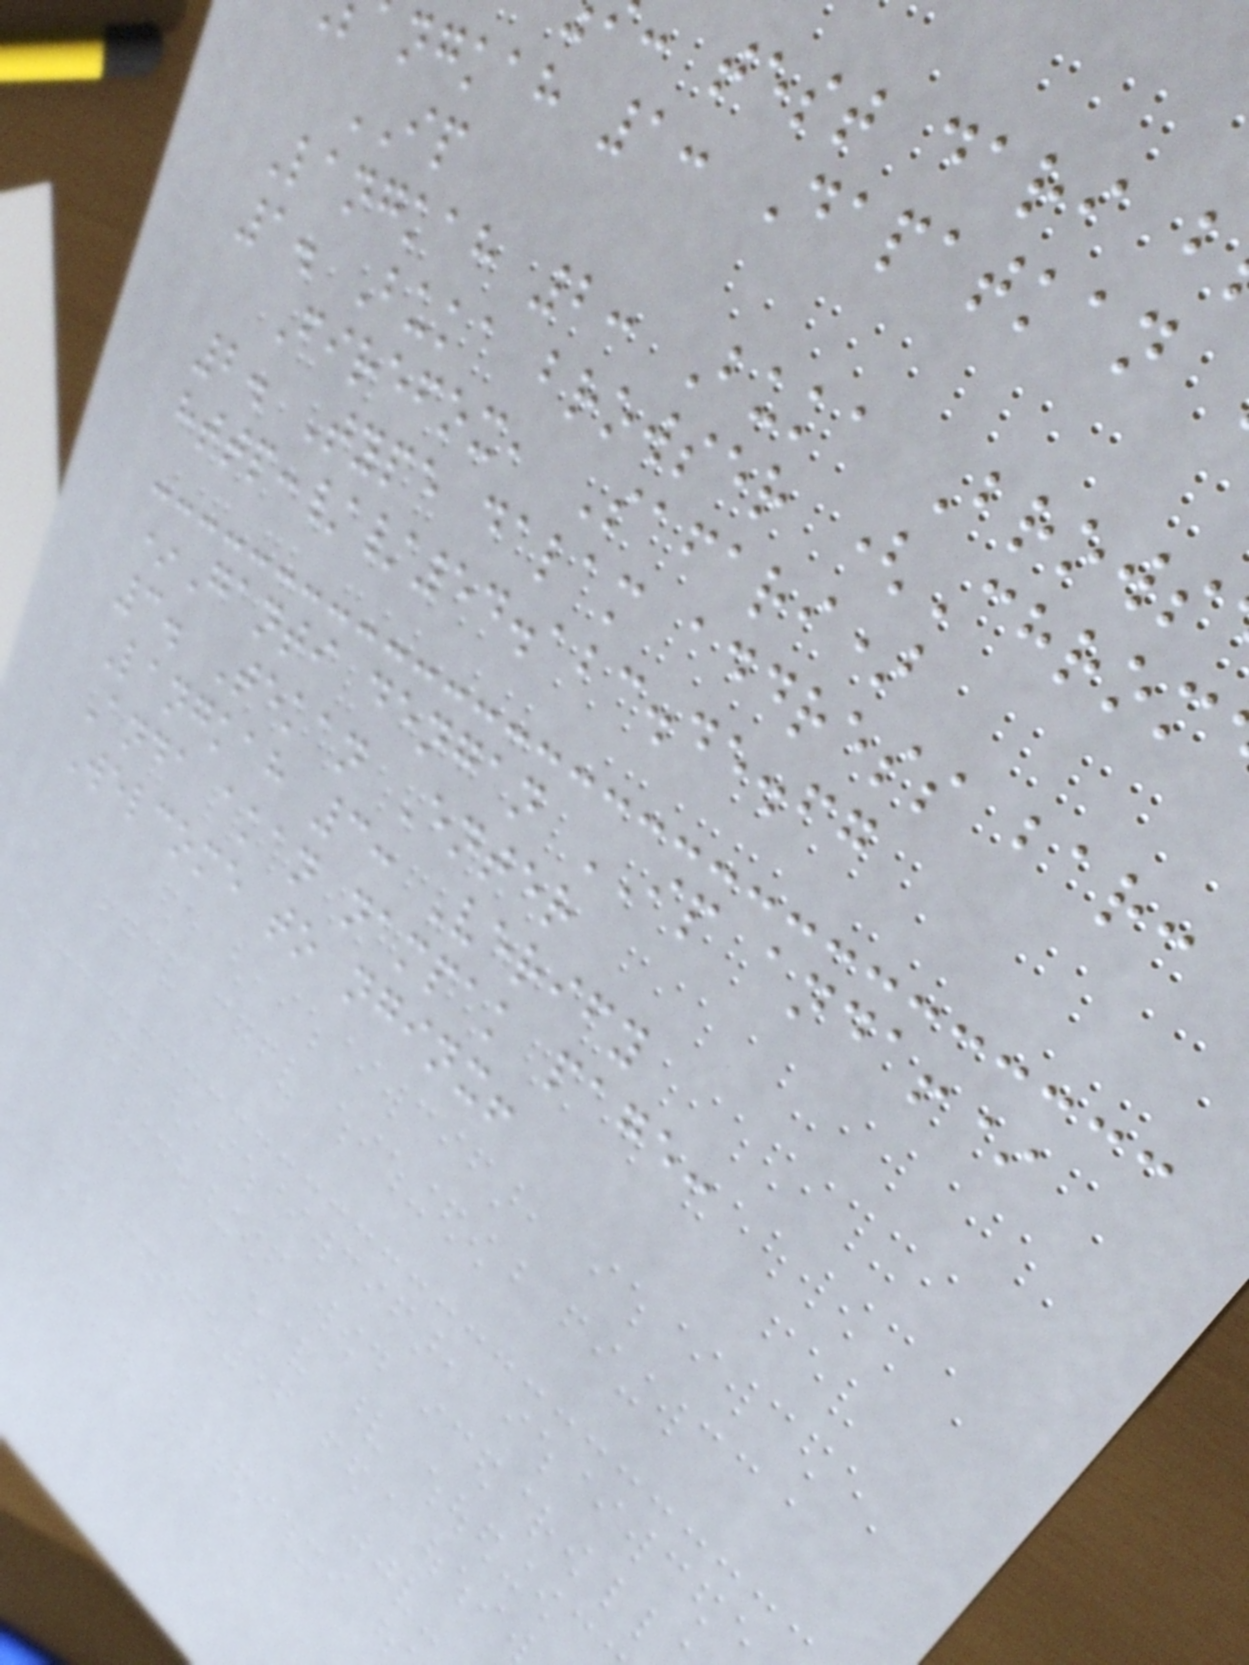: test dari
ngkah 1: Dapatkan
IP
Langkah 2: Buka Brows
1. Buka browser (Chrom
Firefox, Safari)
2. Type dalam address bar:
http://54.123.45.67
*Ganti dengan IP anda!*
3. Tekan Enter
Langkah 3: Verify
Anda akan nampak page:
Welcome to nginx!
